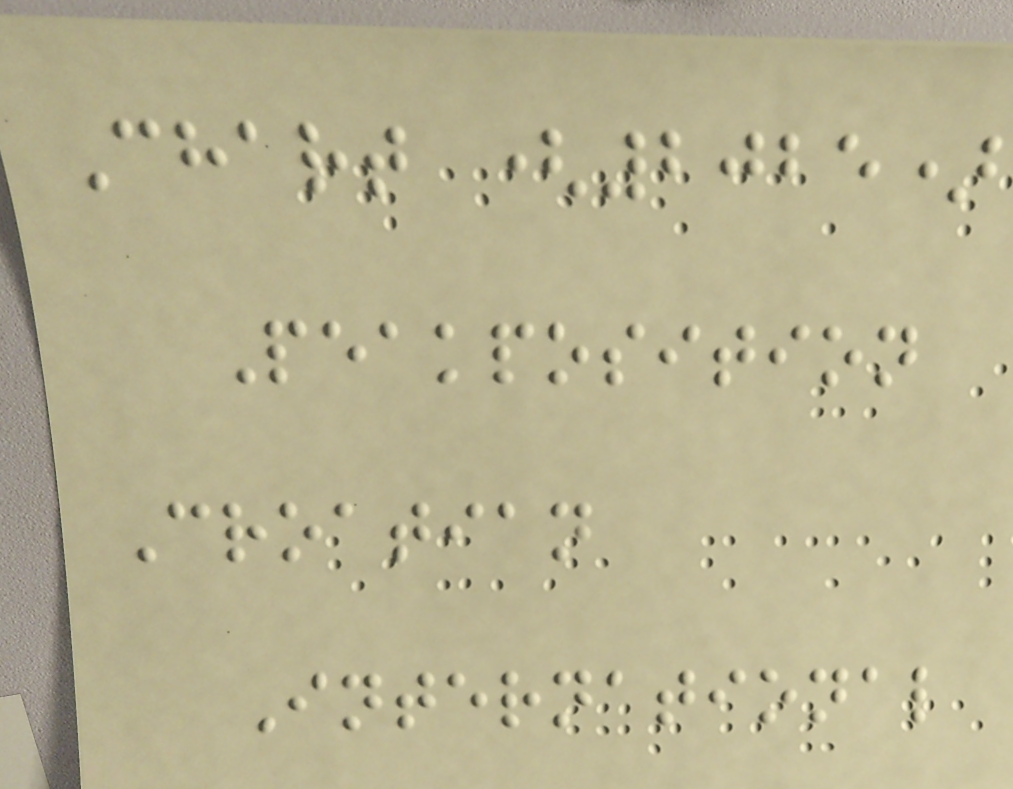Chart (2025)
Peakposition
Croatian
International
